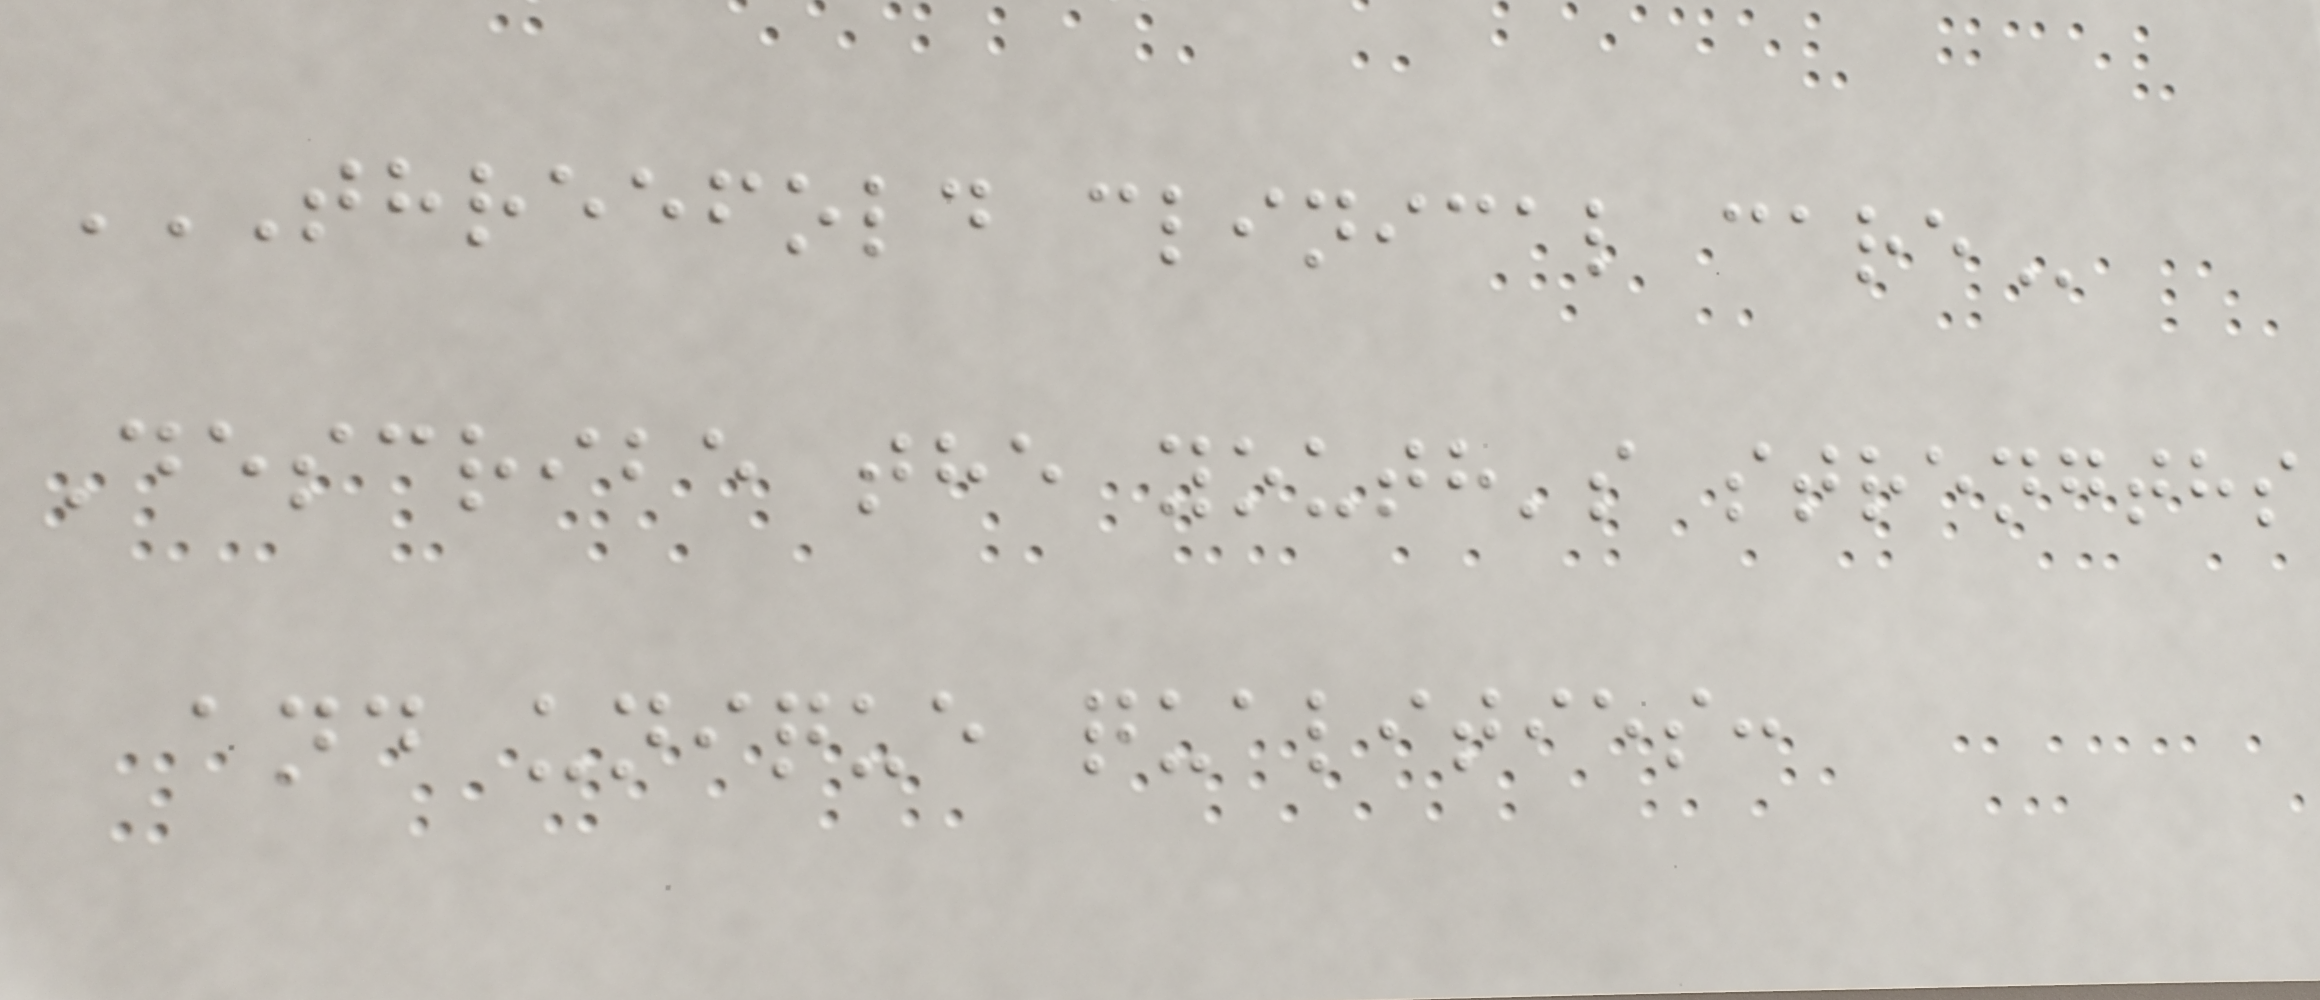THREEFOLD CLINICAL CARE
Describe the youth's strengths
and unique qualities:
